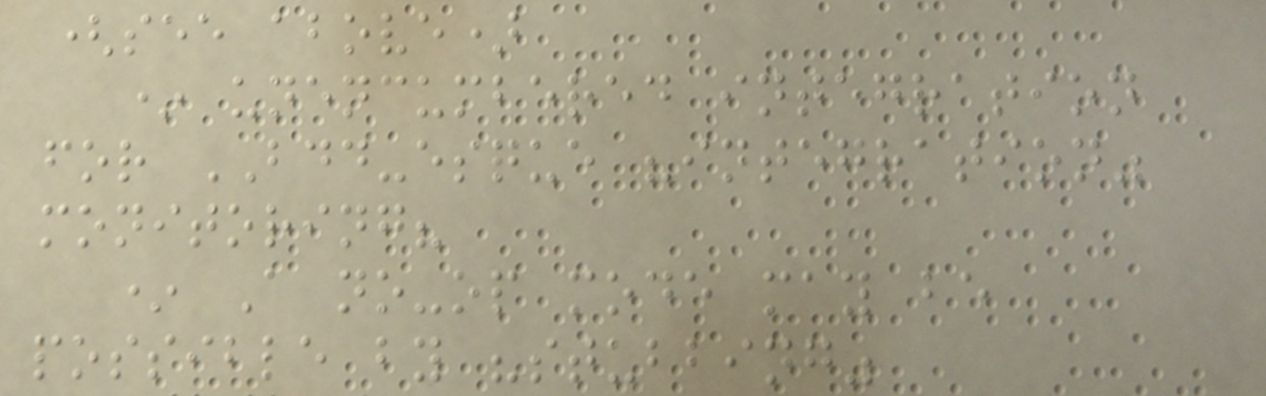(see above)
* unencumbered integration
for BDD-esque "integration"
monitoring?
* A no-op mode may be
possible by "stubbing"
